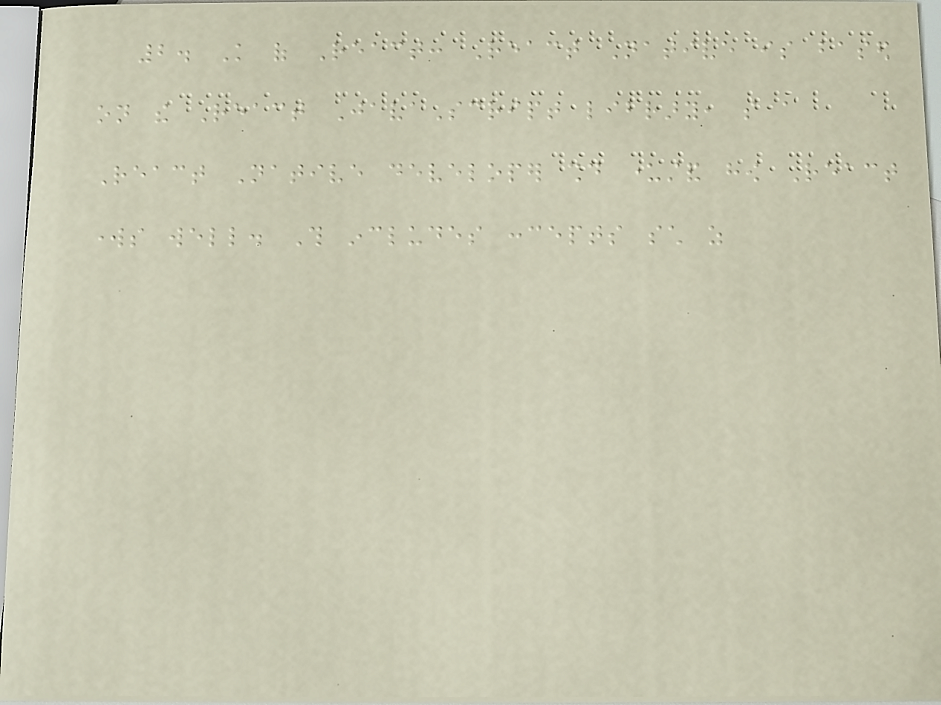2. Knowledge of React: React Native is based
on the React JavaScript library, so a
React Native developer should understand how React
works well. This includes concepts such as
